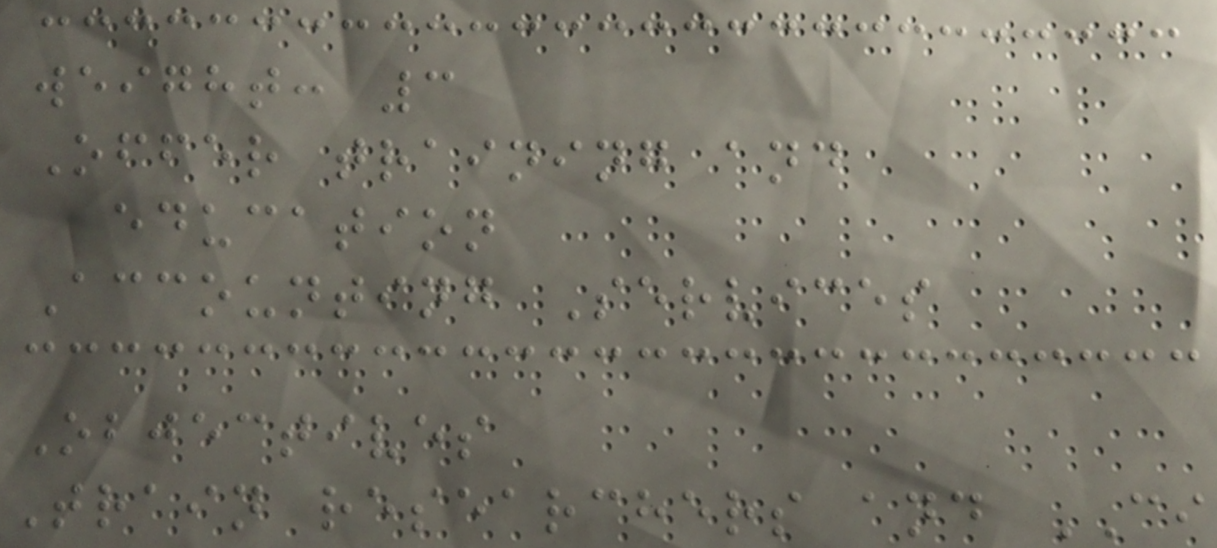weight: 3
Offer training and
education
Accounting Services
Objectives
Train researchers and CI
